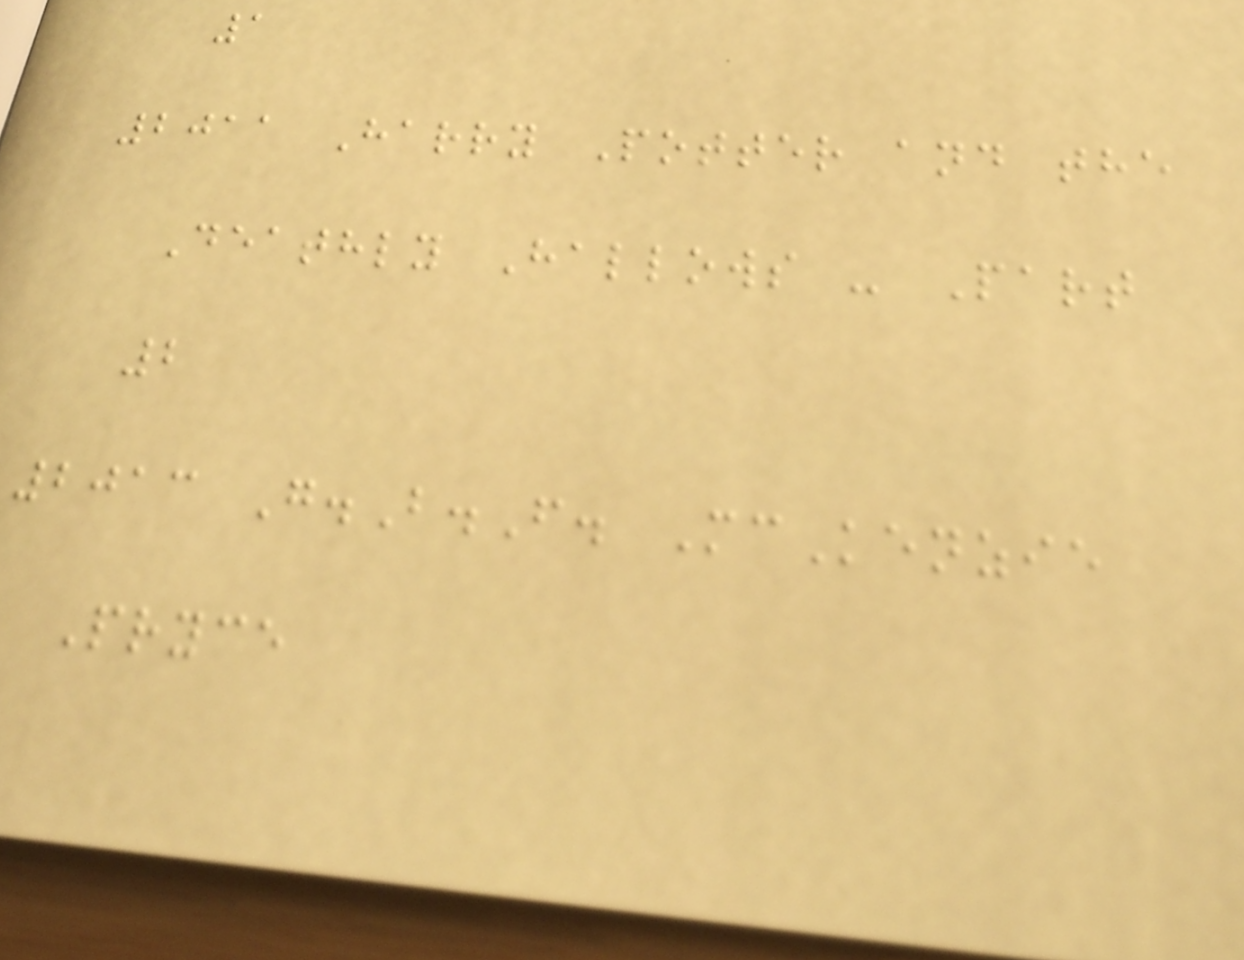1
2011 Harry Potter and the
Deathly Hallows - Part
2
2013 G.B.F. McKenzie
Pryce
